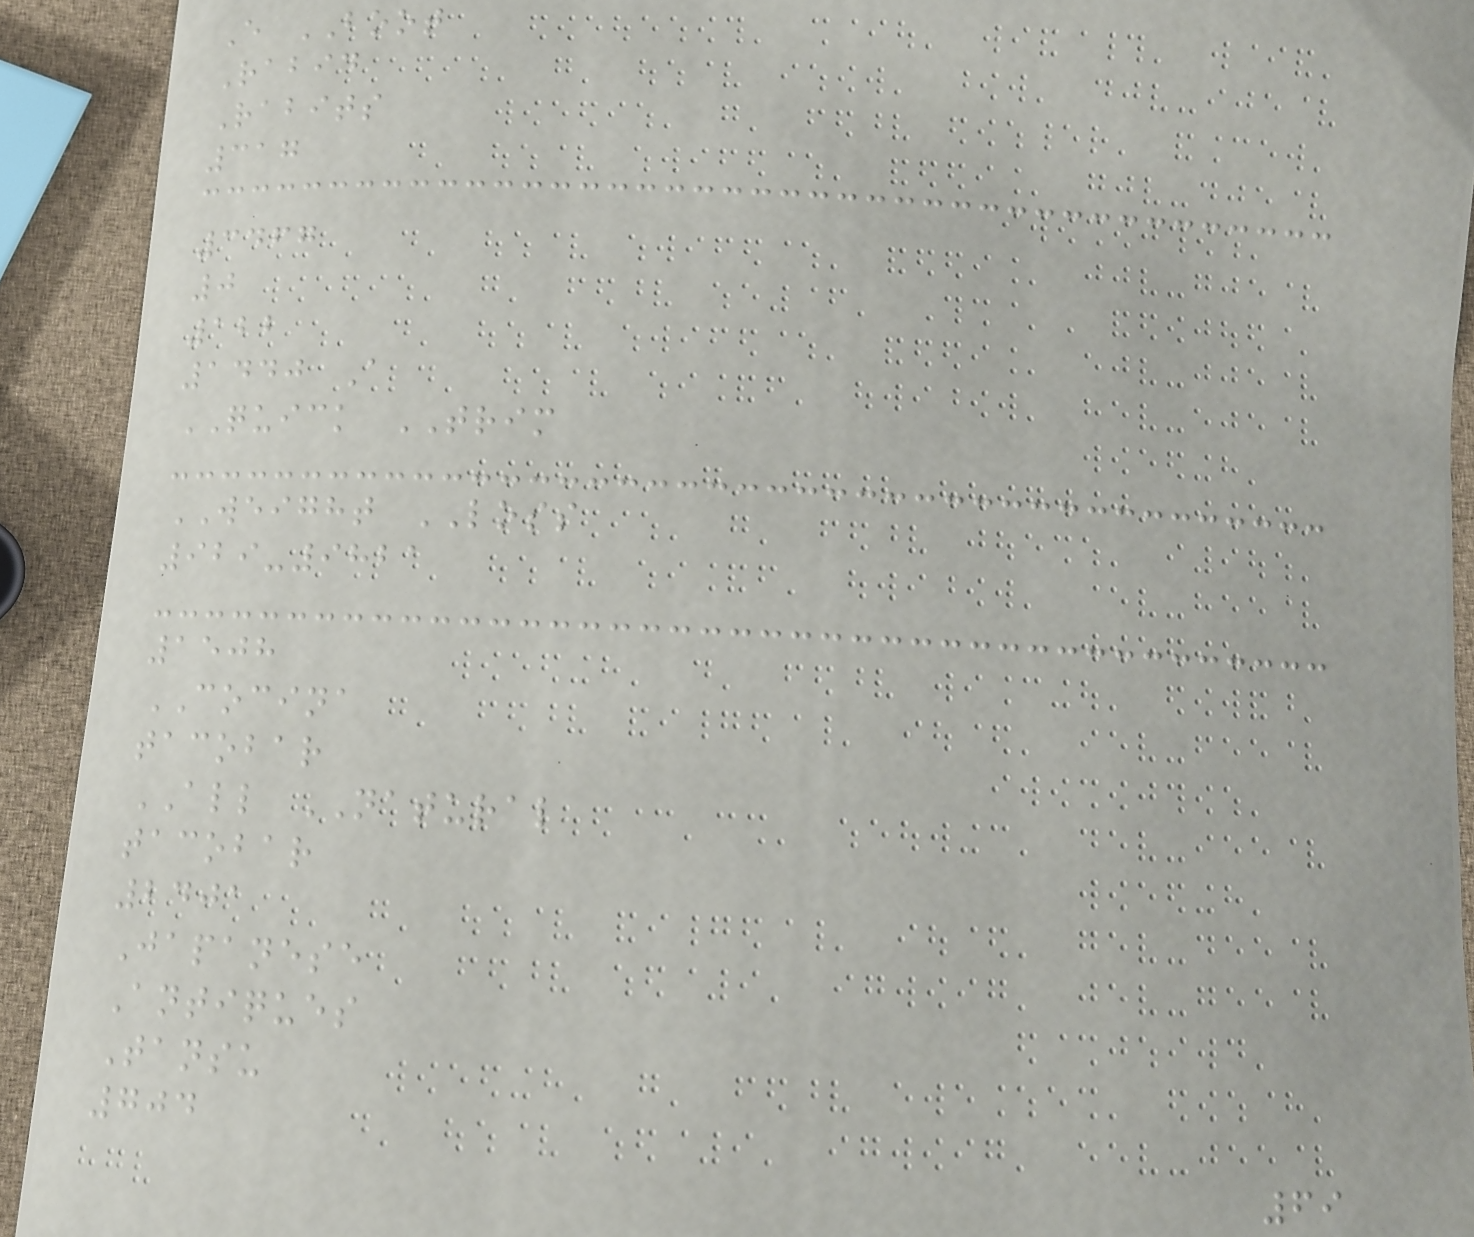E BOOT
Rabid
Rabits
317
3467
0
122
1440 A
QUICK TRIM
WEIGHT LOSS
929-9821
1508
COCINA
tacobar
ALL NATURAL
tacobar
2401
Japanese
Antiques
Tansu
704
69
